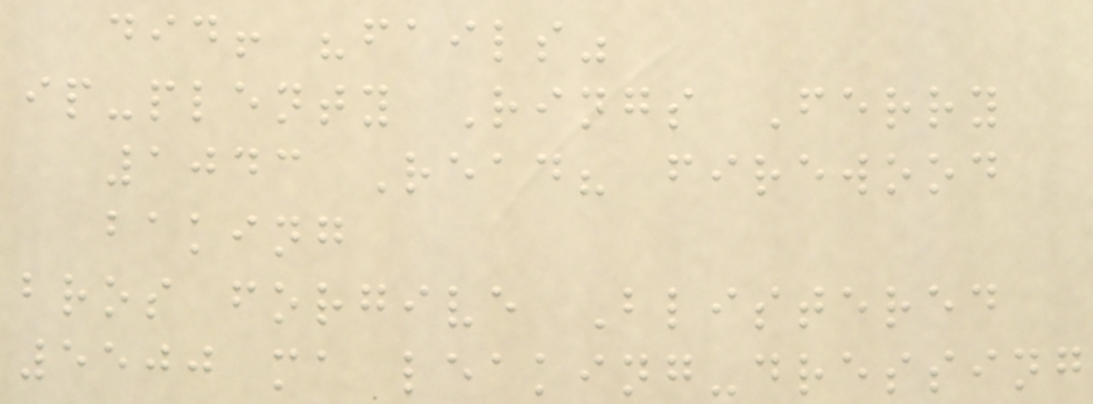did! "fails"
ip-plenty Rings Ferry
1043 Read? firewood
baking
bros forgive Blistered
5500 ma leaking-dressing
